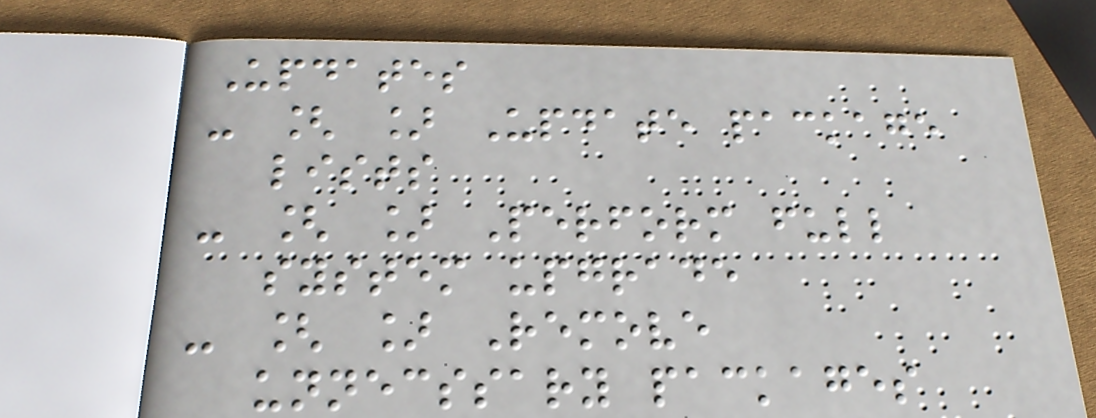Updates
- [ ] Update package
lists
- [ ] Perform full
system upgrade
- [ ] Remove
unnecssary packages
